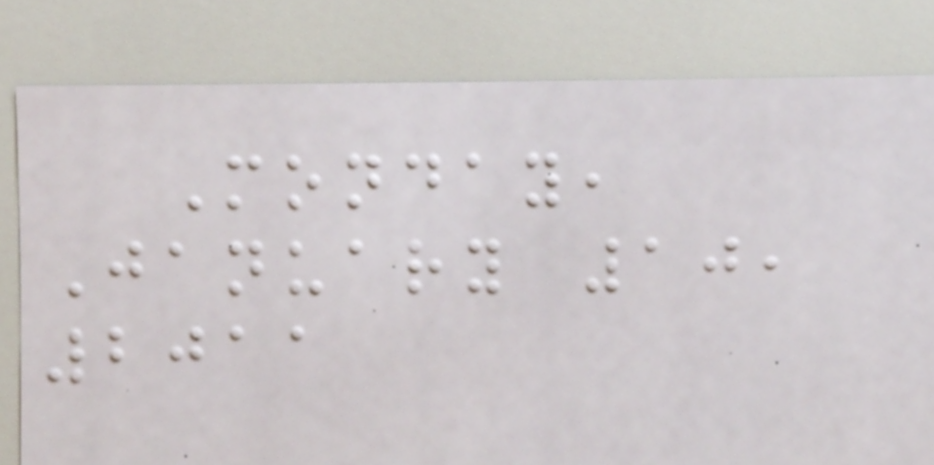Monday,
January 10,
2011
